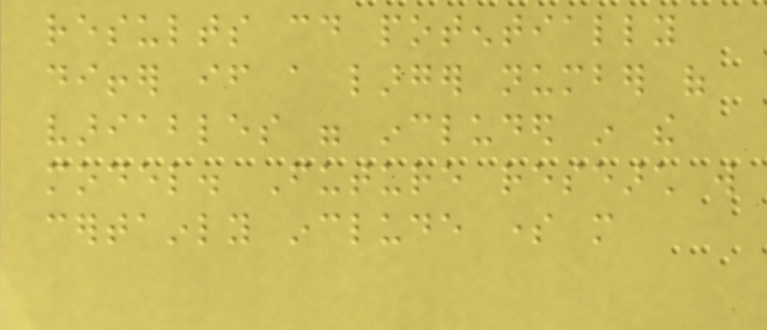results could potentially
differ if a larger number of
variables were included in the
model. Future research will
certainly include some more
